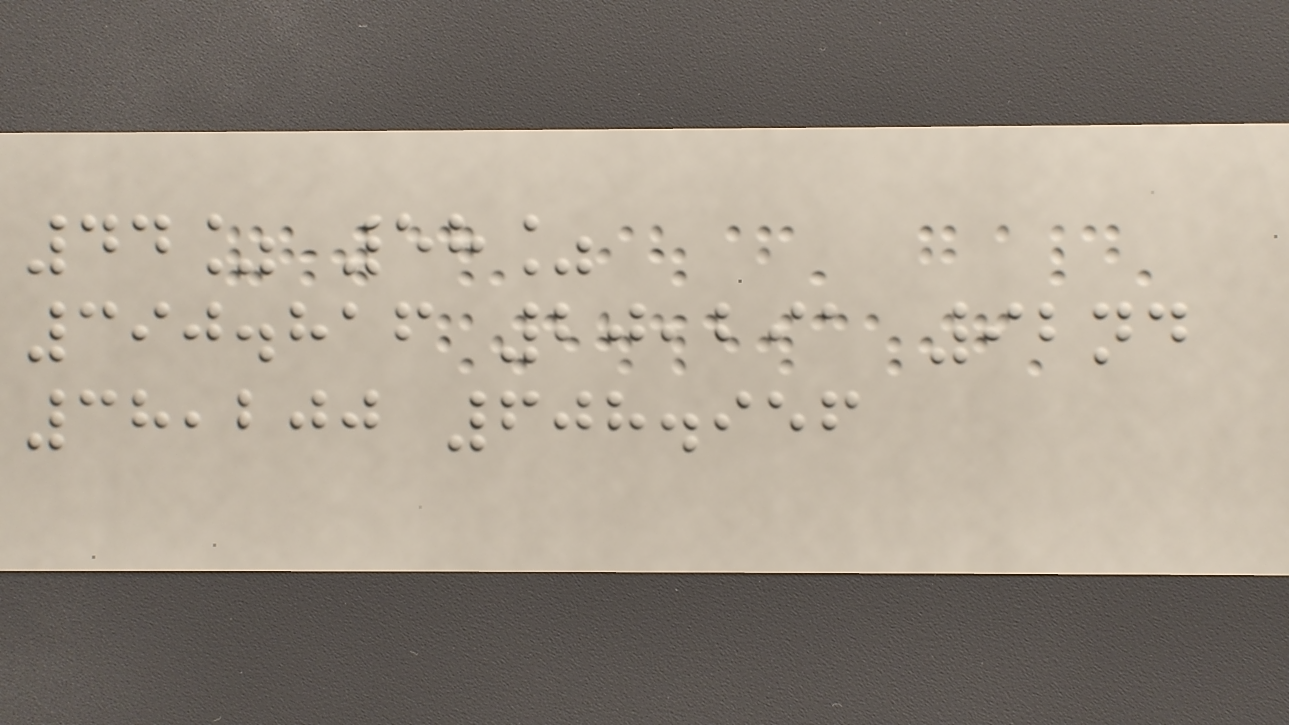44% 58%
390.816 20,291 92nd
38,200 608.956
